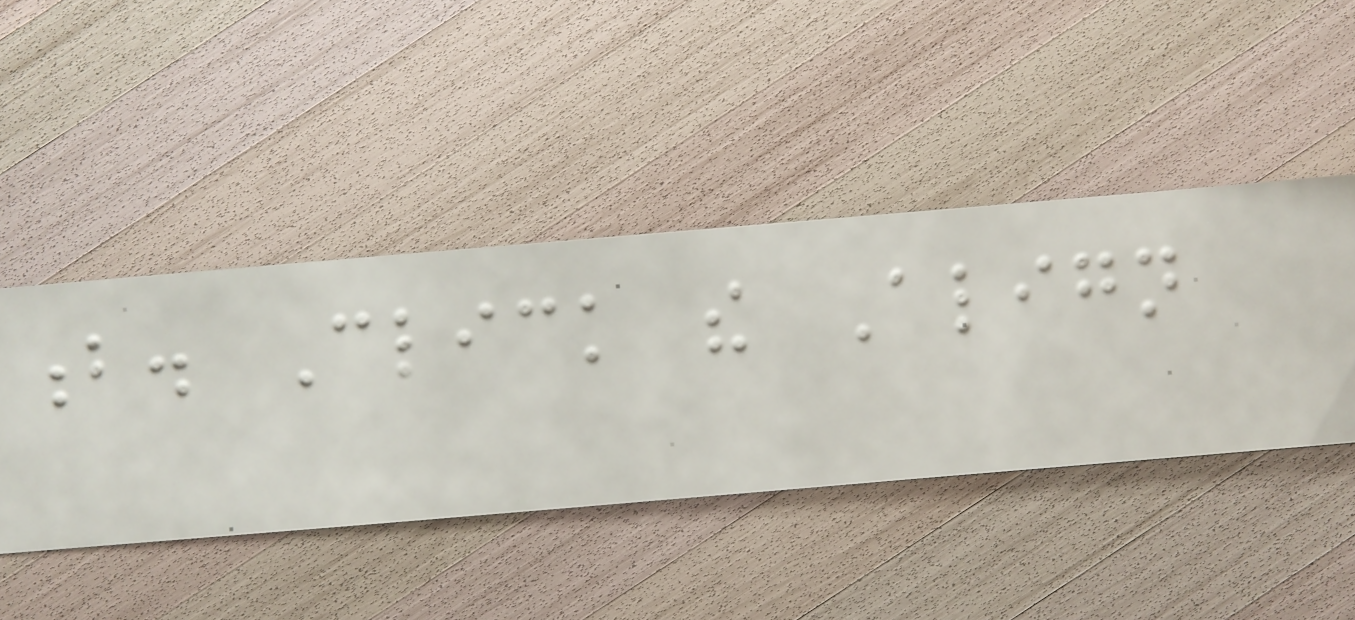b. Click the Align
